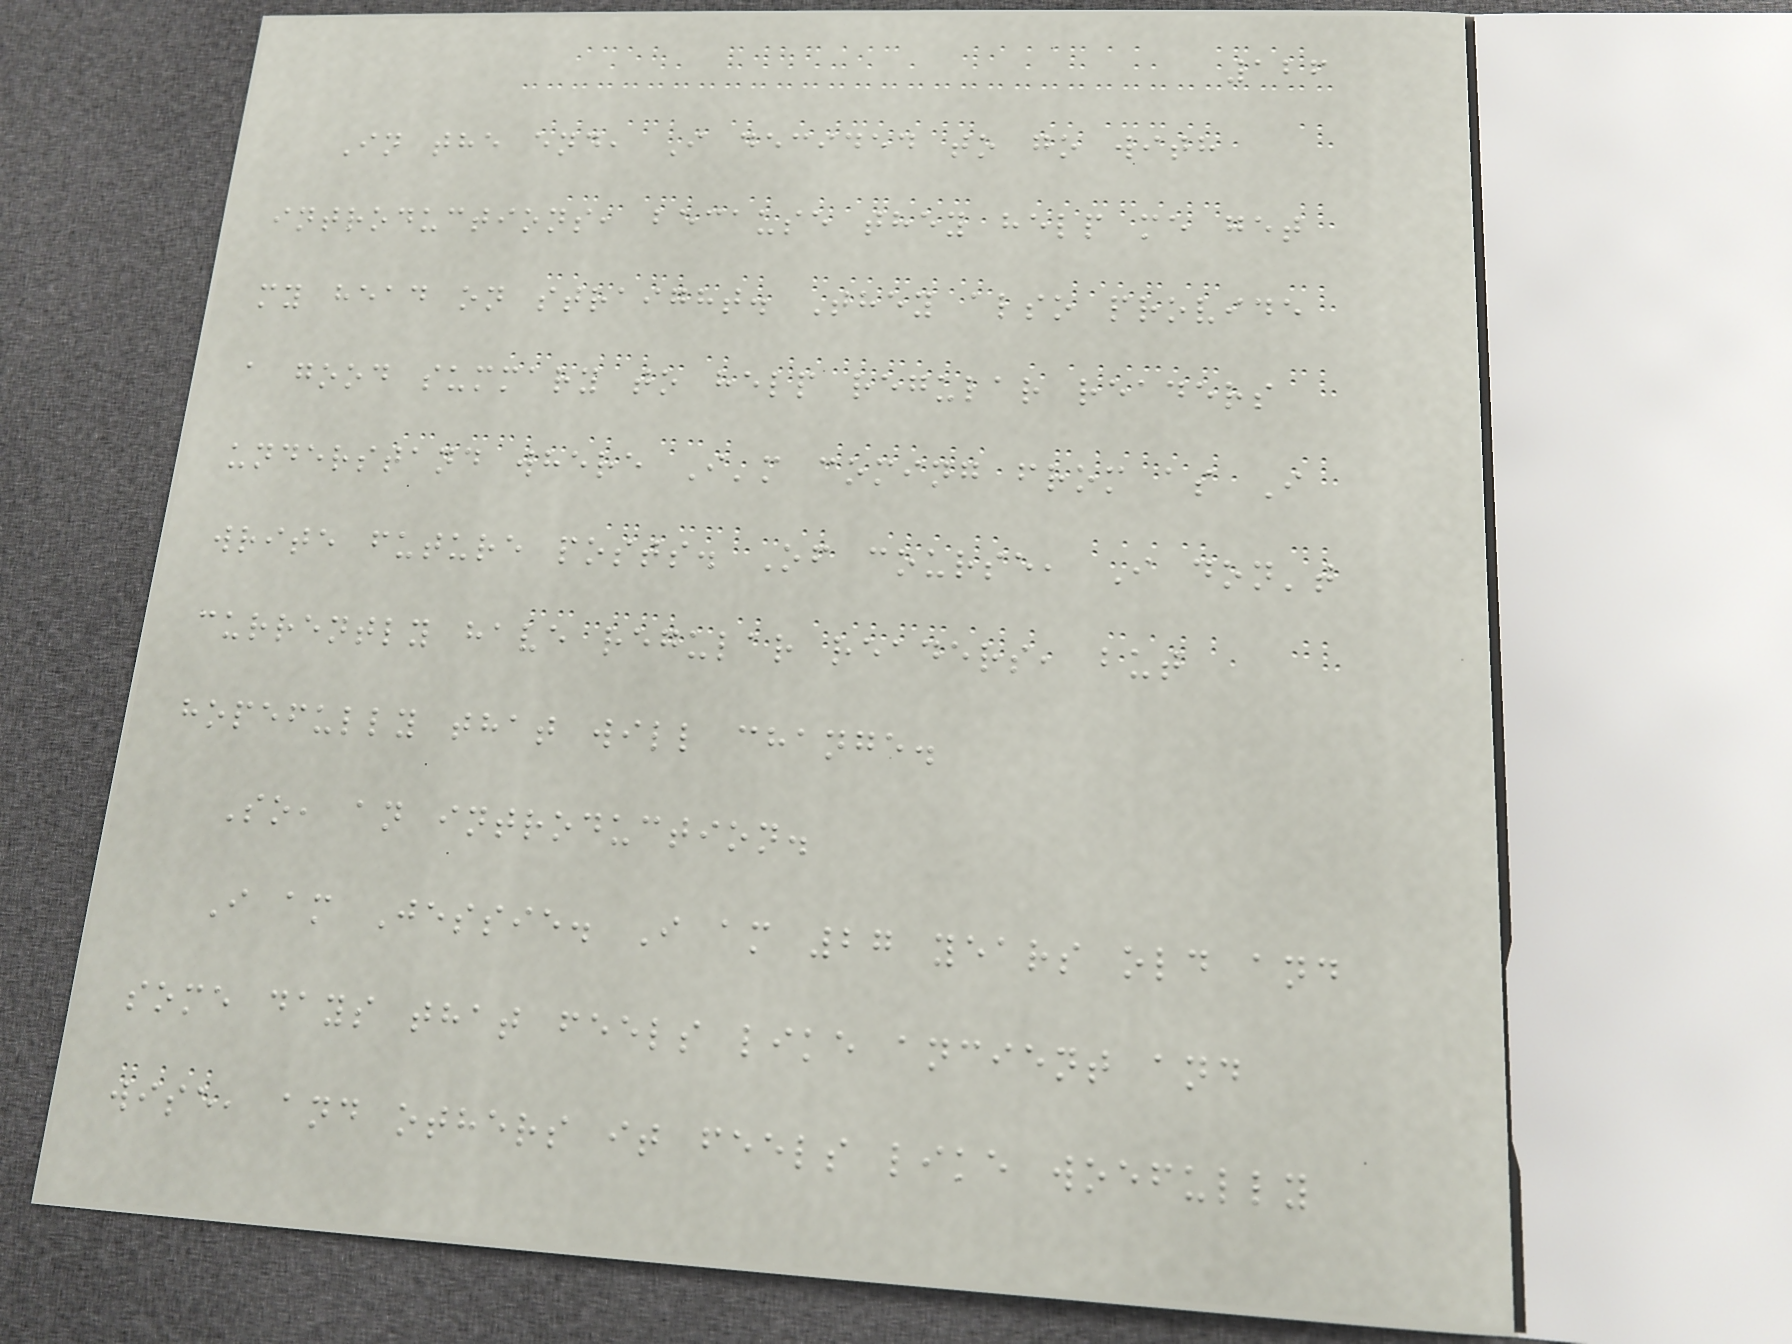126
In the end, I decided to go with
introductions, because they help me get
my head on straight. They also provide
a good summary to help regular readers
understand where I'm coming from as I
write future posts. Of course, I don't
currently have regular readers, but
hopefully that will change.
So, an introduction.
I am Jessie. I am 27 years old and
some days that feels like ancient and
wise, and others it feels like woefully
